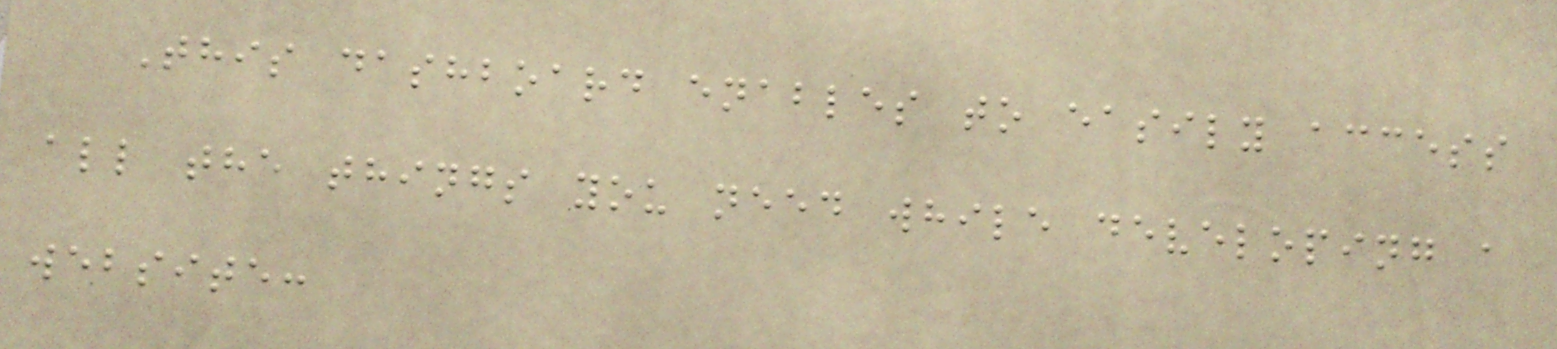This dashboard enables to easily access
all the things you need while developing a
website:
